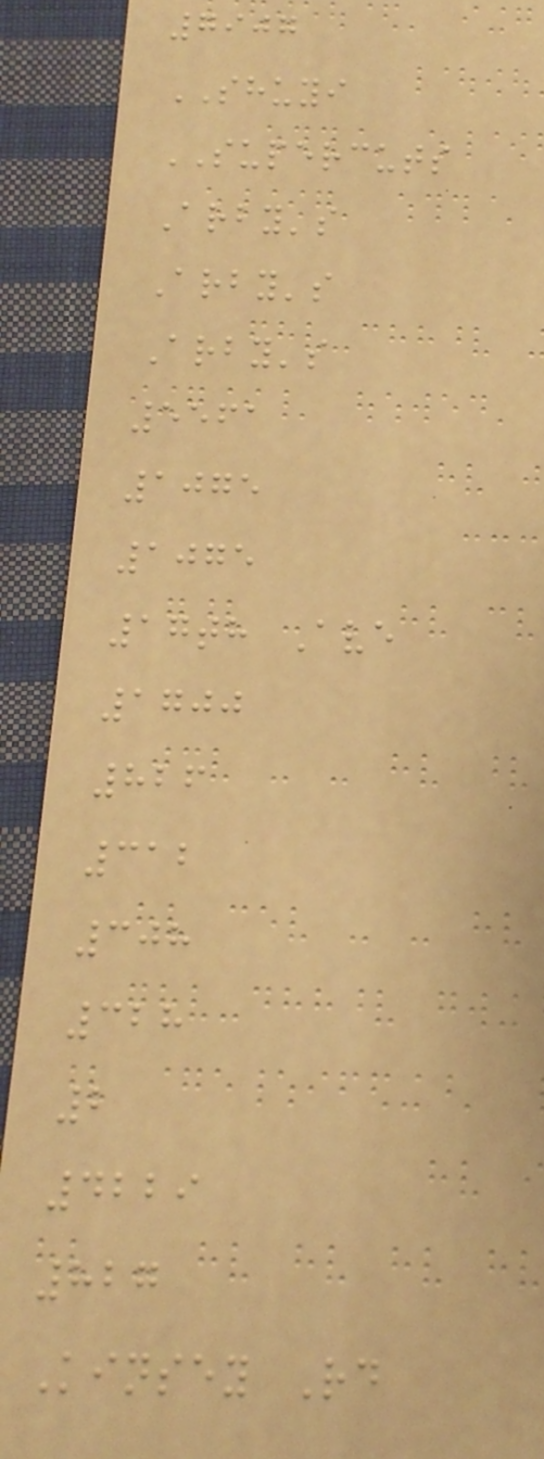7907
SHUYI
SUPERCUTS
Arby's
Arby's
Arby's
5561
1075
1075
17th Ave
1700
826
312
308
328
2
4229
827
Kinsey Rd
